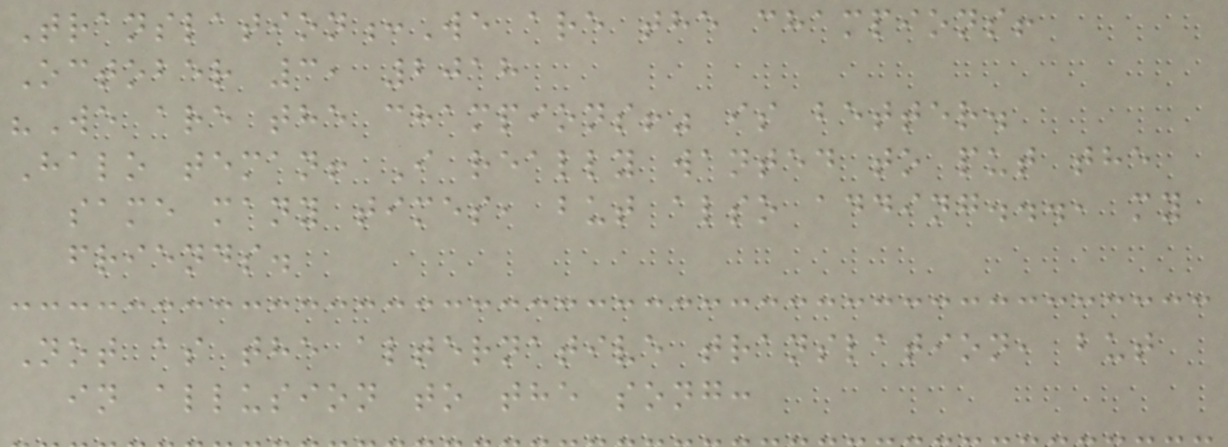Translation:We are the champions!
October 3, 2018
"We are the champions!" is better.
Halo teman! I really wanted to put the
same many times, but also adding..., my
friends.
Not as the alternative translation, but
in allusion to the song:
